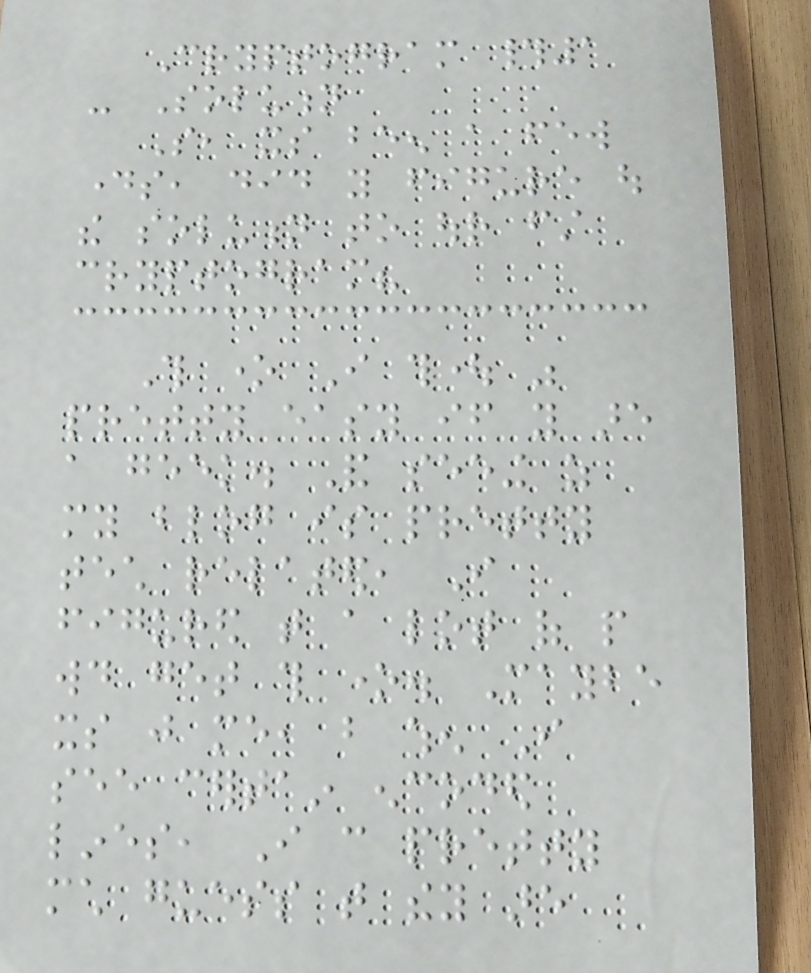Cryptogram #1
- Solution
So, its been a few
days, did you figure out
the solution to our first
cryptogram?
This one I thought was
pretty easy if you are
a geek. And seeing as
my blog is pretty
tech related, I
figured that a lot of people
would get this one. Maybe
its just me, but when I
see certain encoded
lines, I can pretty
much guess that they are
